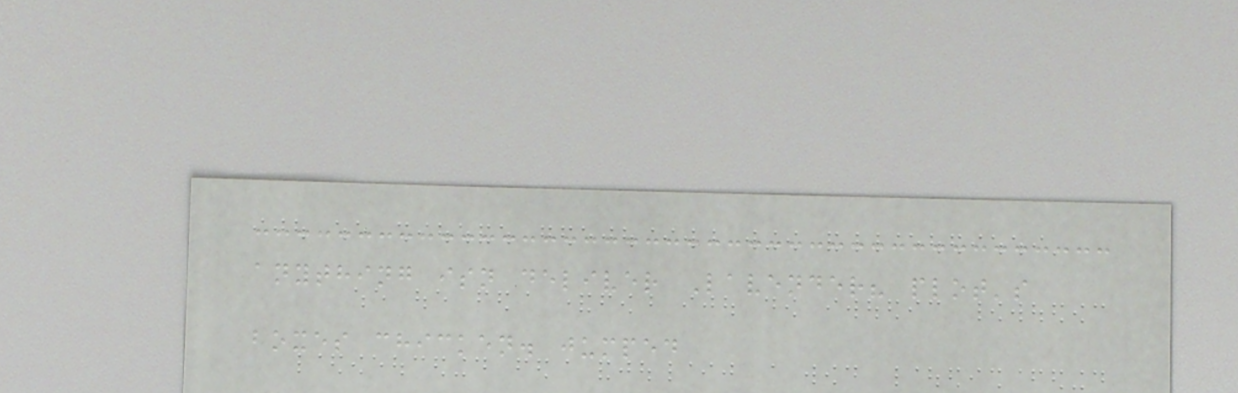anything isn deliver Lavender? plot's
boxes chicken. jumped
